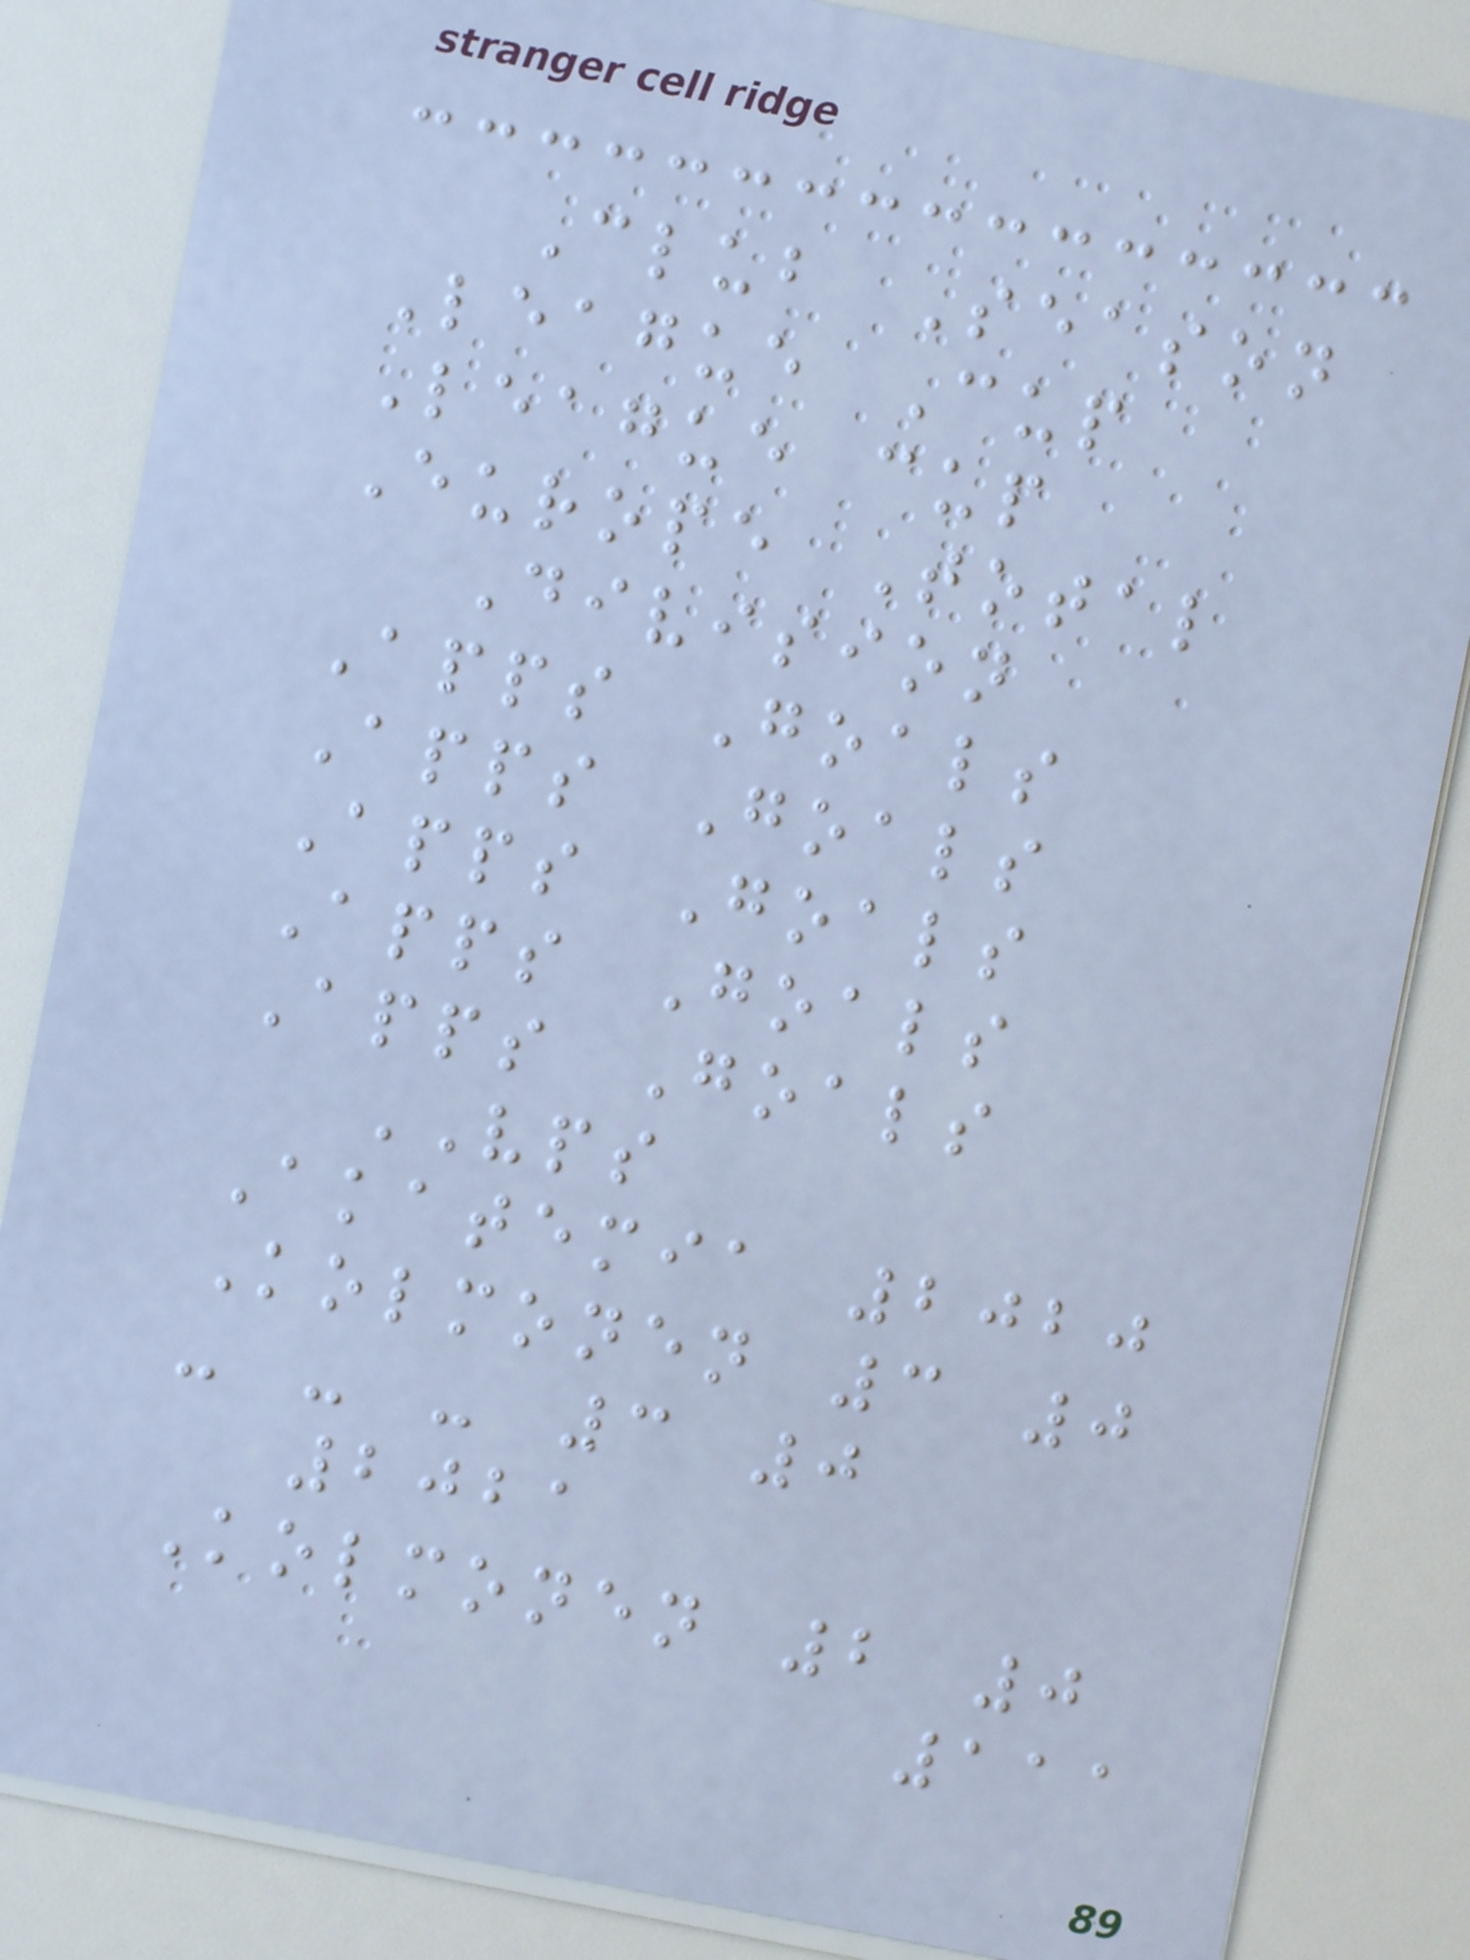Club Season
League Cup
League cup
Europe Total
Division
Apps Goals
Apps Goals
Apps Goals
Apps Goals
Apps Goals
VPS
Akatemia 2020
Kolmonen 3 0
- - - 3 0
2021
Kolmonen 2 0
111
